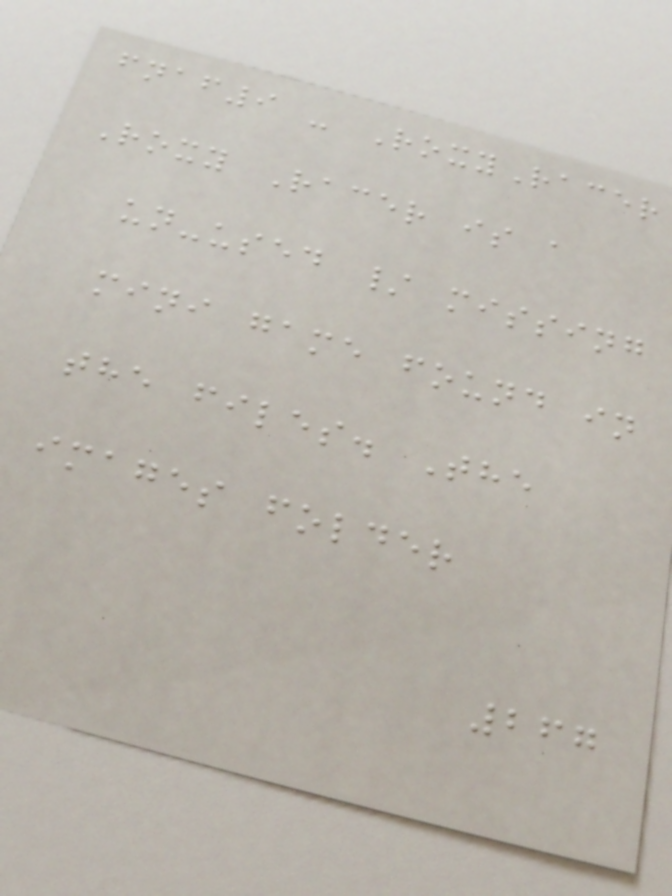fnaf9 - RoxyRacer
Roxy Racer is a
un-used / missing
mini game found in
the files. The
images folder
267
